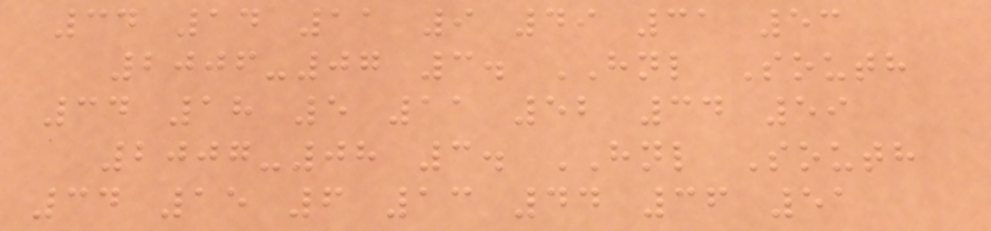34 14 11 9 49 31 53
2006-07 3. HNL South
34 18 5 11 52 34 59
2007-08 3. HNL South
34 15 6 13 44 36 51
